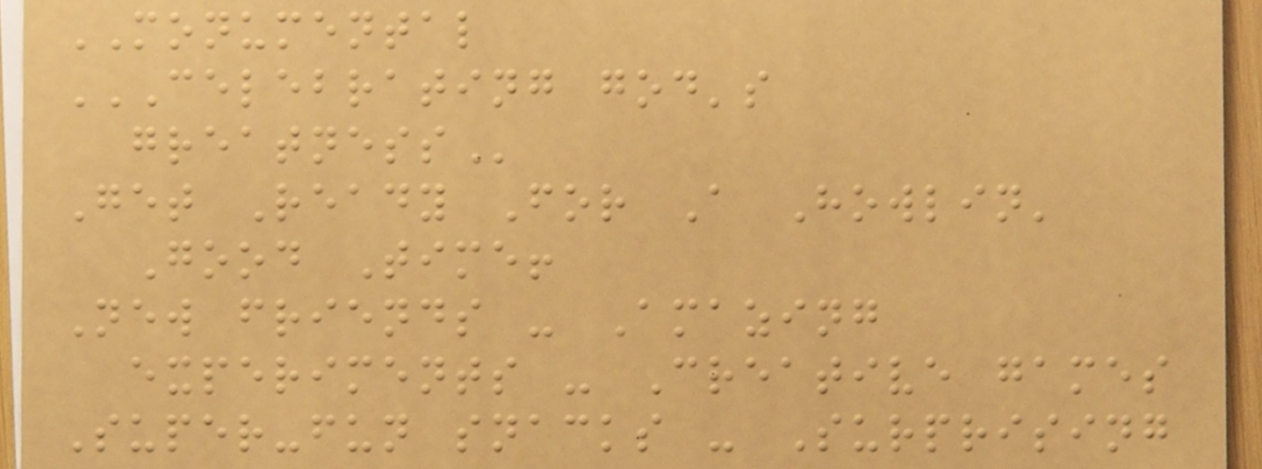MONUMENTAL
CELEBRATING GOD'S
GREATNESS
Get Ready For A Howlin'
Good Time!
New friends - Amazing
experiments - Creative games
Super-fun snacks - Surprising
